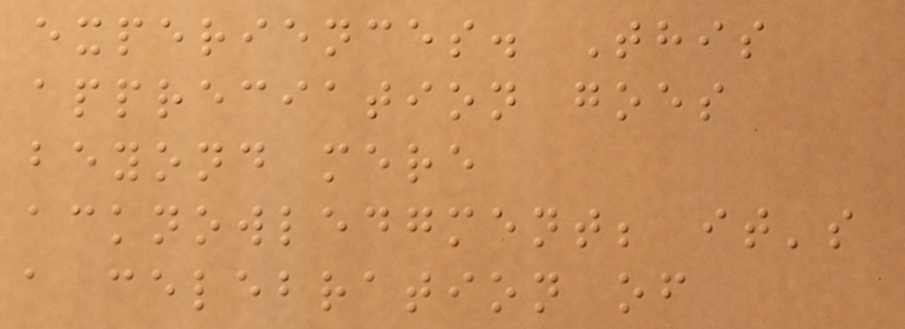experiences. This
appreciation goes
beyond mere
acknowledgment; it's
a celebration of
